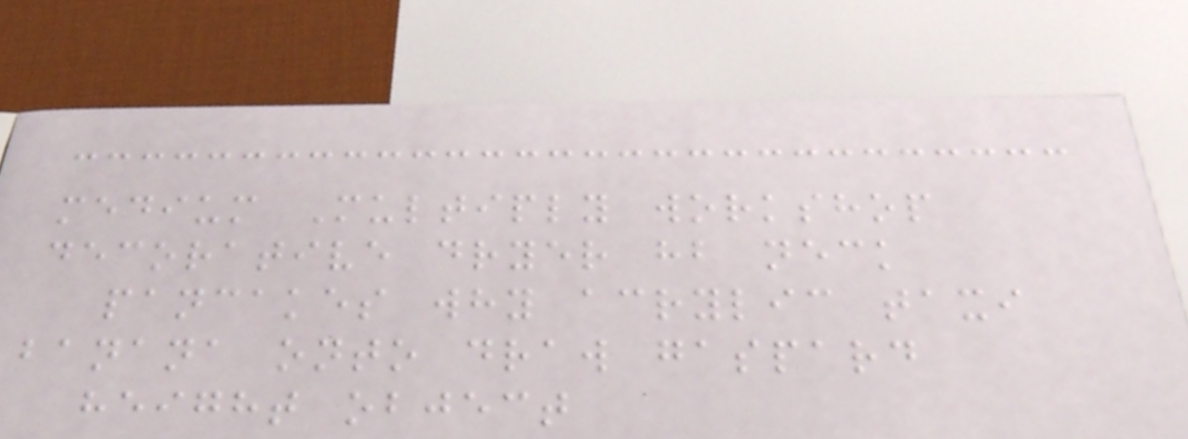medium Multiply workshop
decorative dryer hb neck
pancakes why acrylic taxi
banana onto draw gaspard
height object
